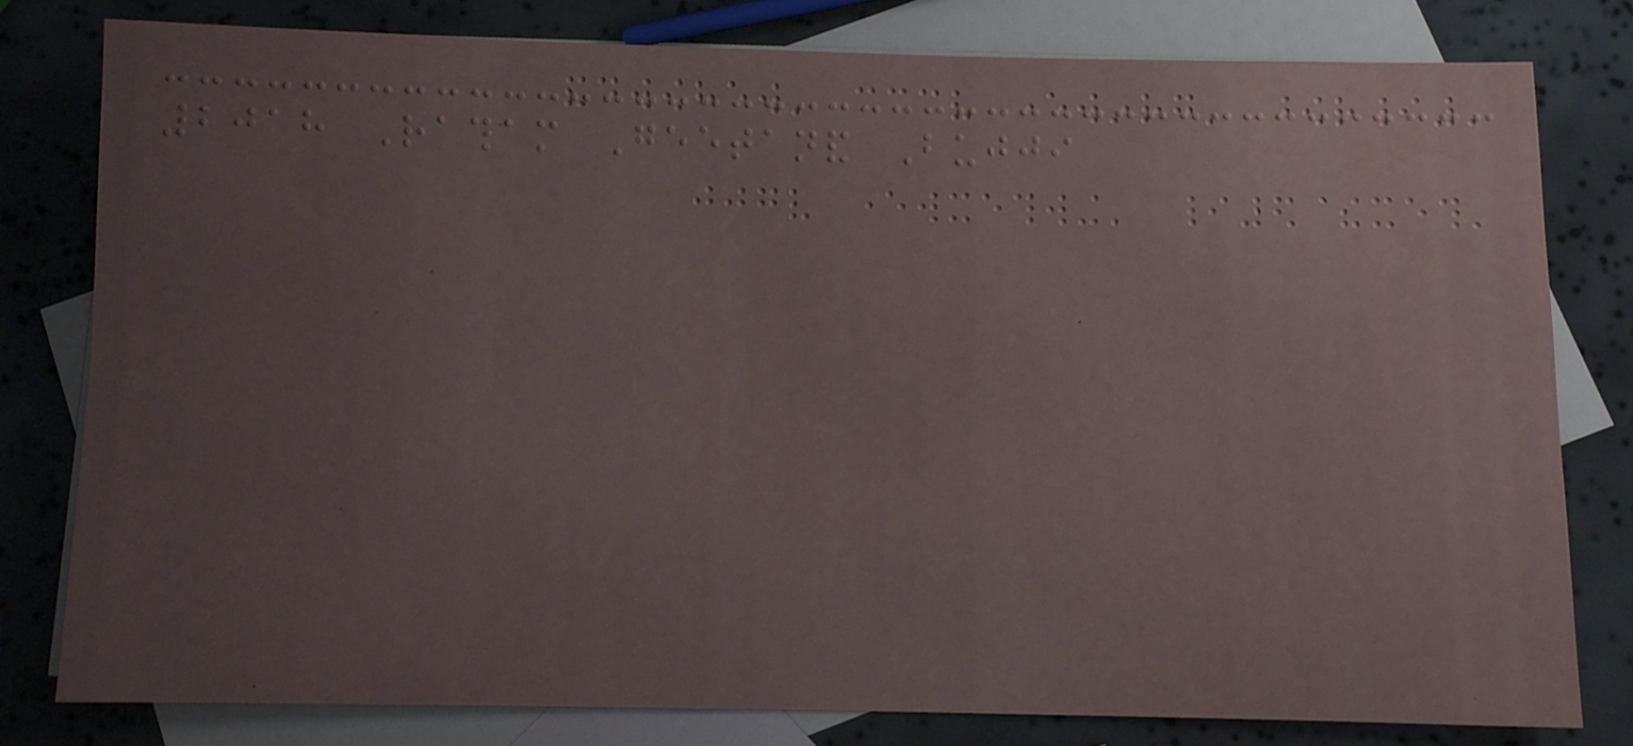2018 Ratham Geetanand Bujji
